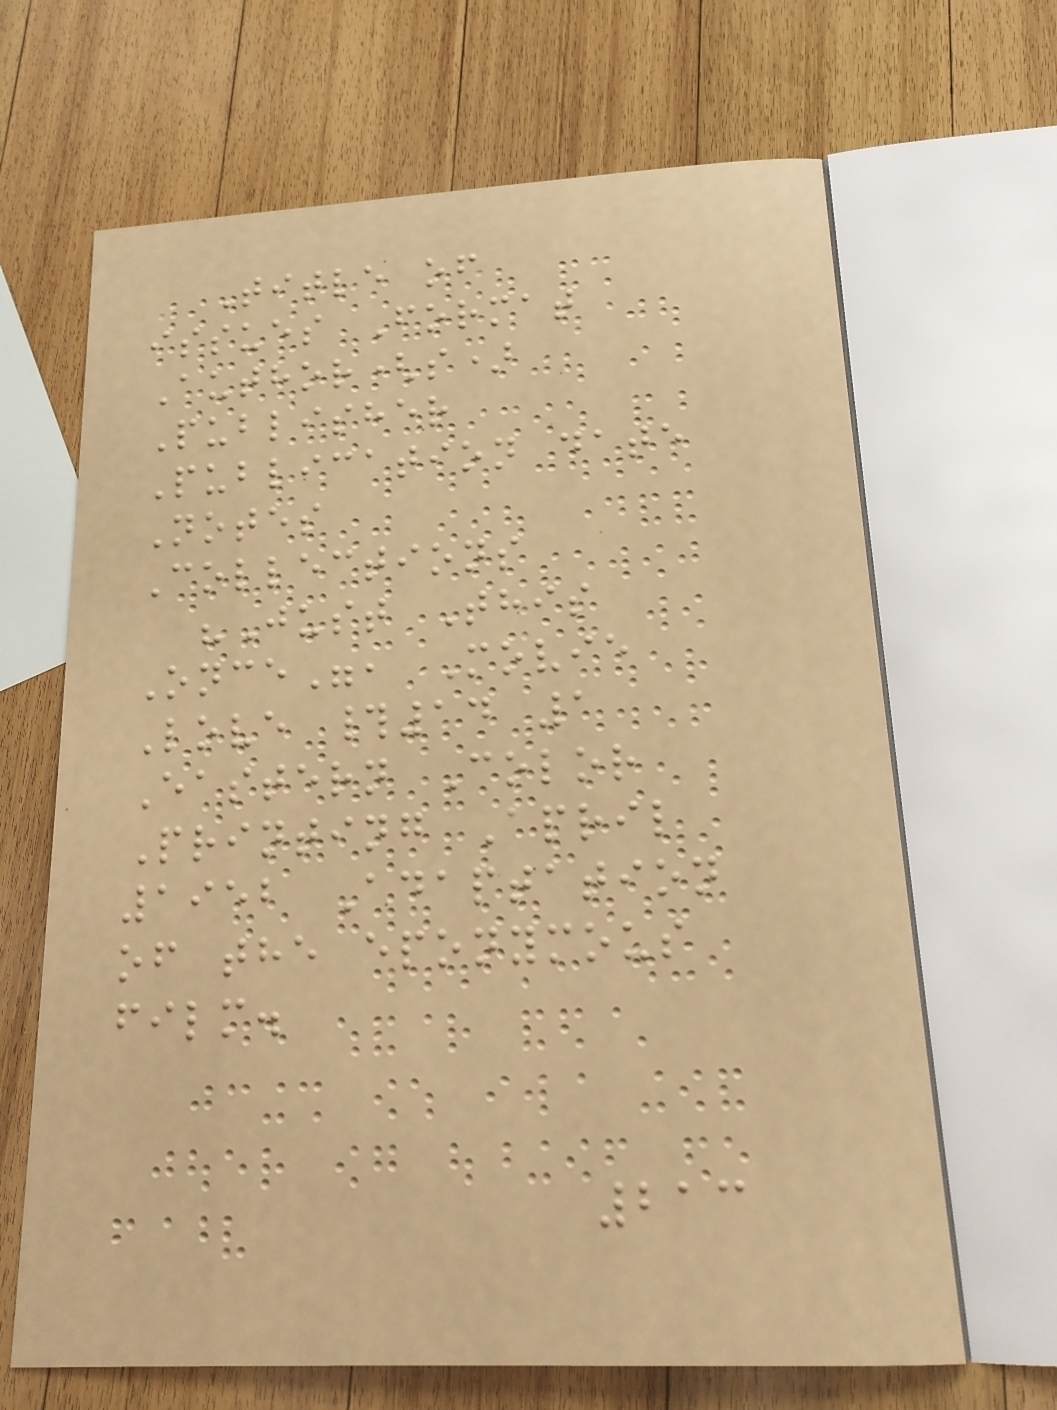Title of
issues Format
Author(s)
Publisher
Publication date
Notes
Collections
"Just This
Once", Movie
Love #14 1
Eastern Color
Printing April
1952 Adaptation
of the eponymous
film.
213
